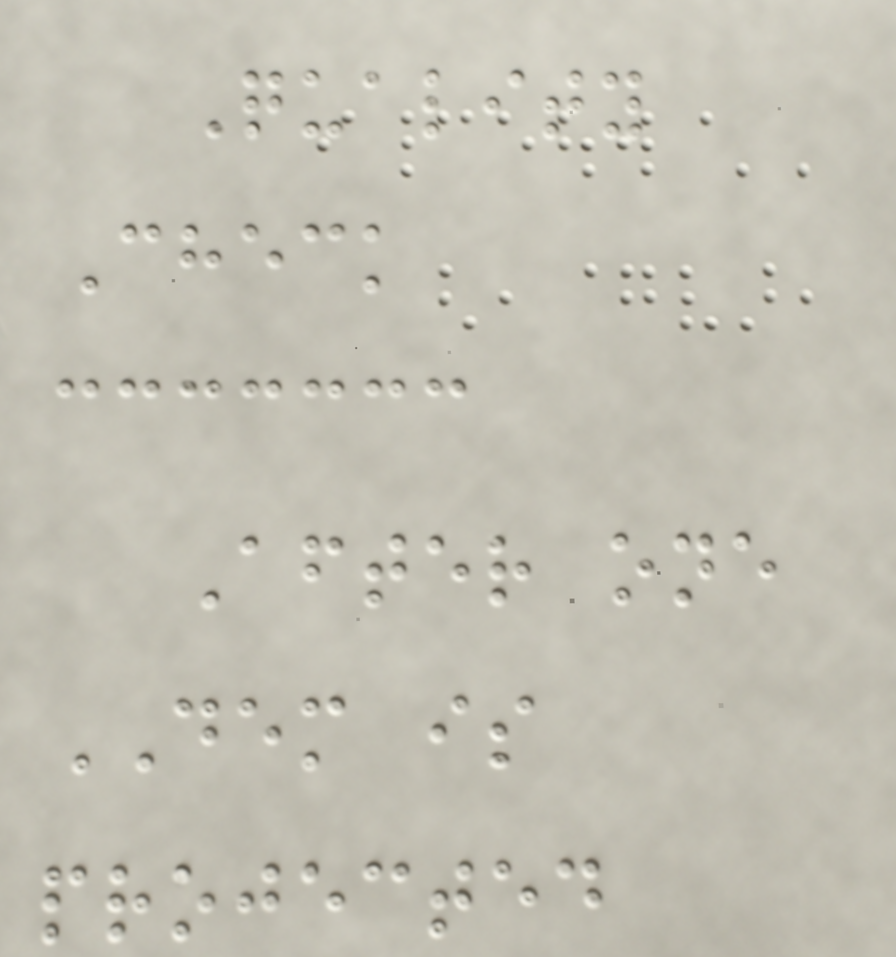Quality
Check
After one
DEM is
projected
